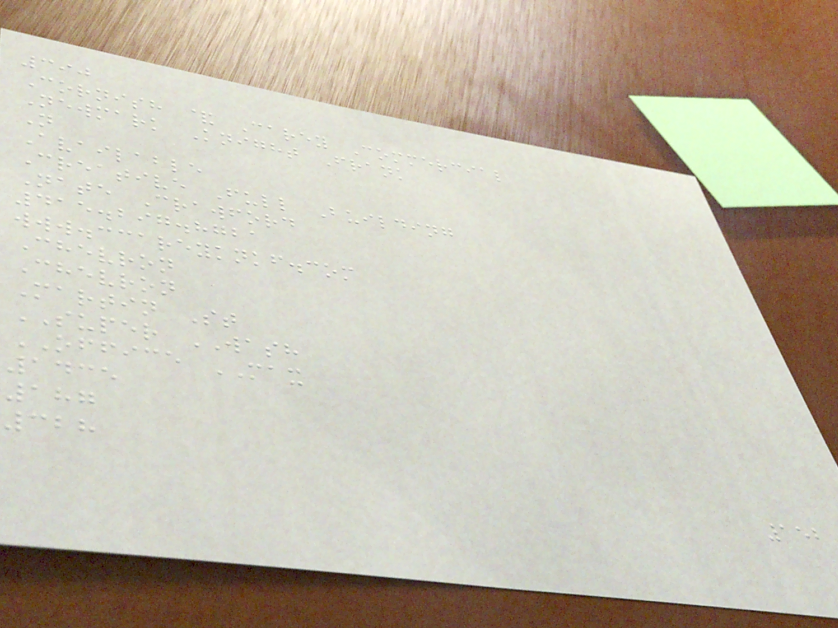390
Cornish & Carey Commercial
Newmark Knight Frank
N
Available
Creative Full Building
Nate Crawford
415.297.8721
www.ccareyknkf.com
Chevron
Chevron
Martin St
SUPER WASH
OFFICE MAX
1435
187
328
152
